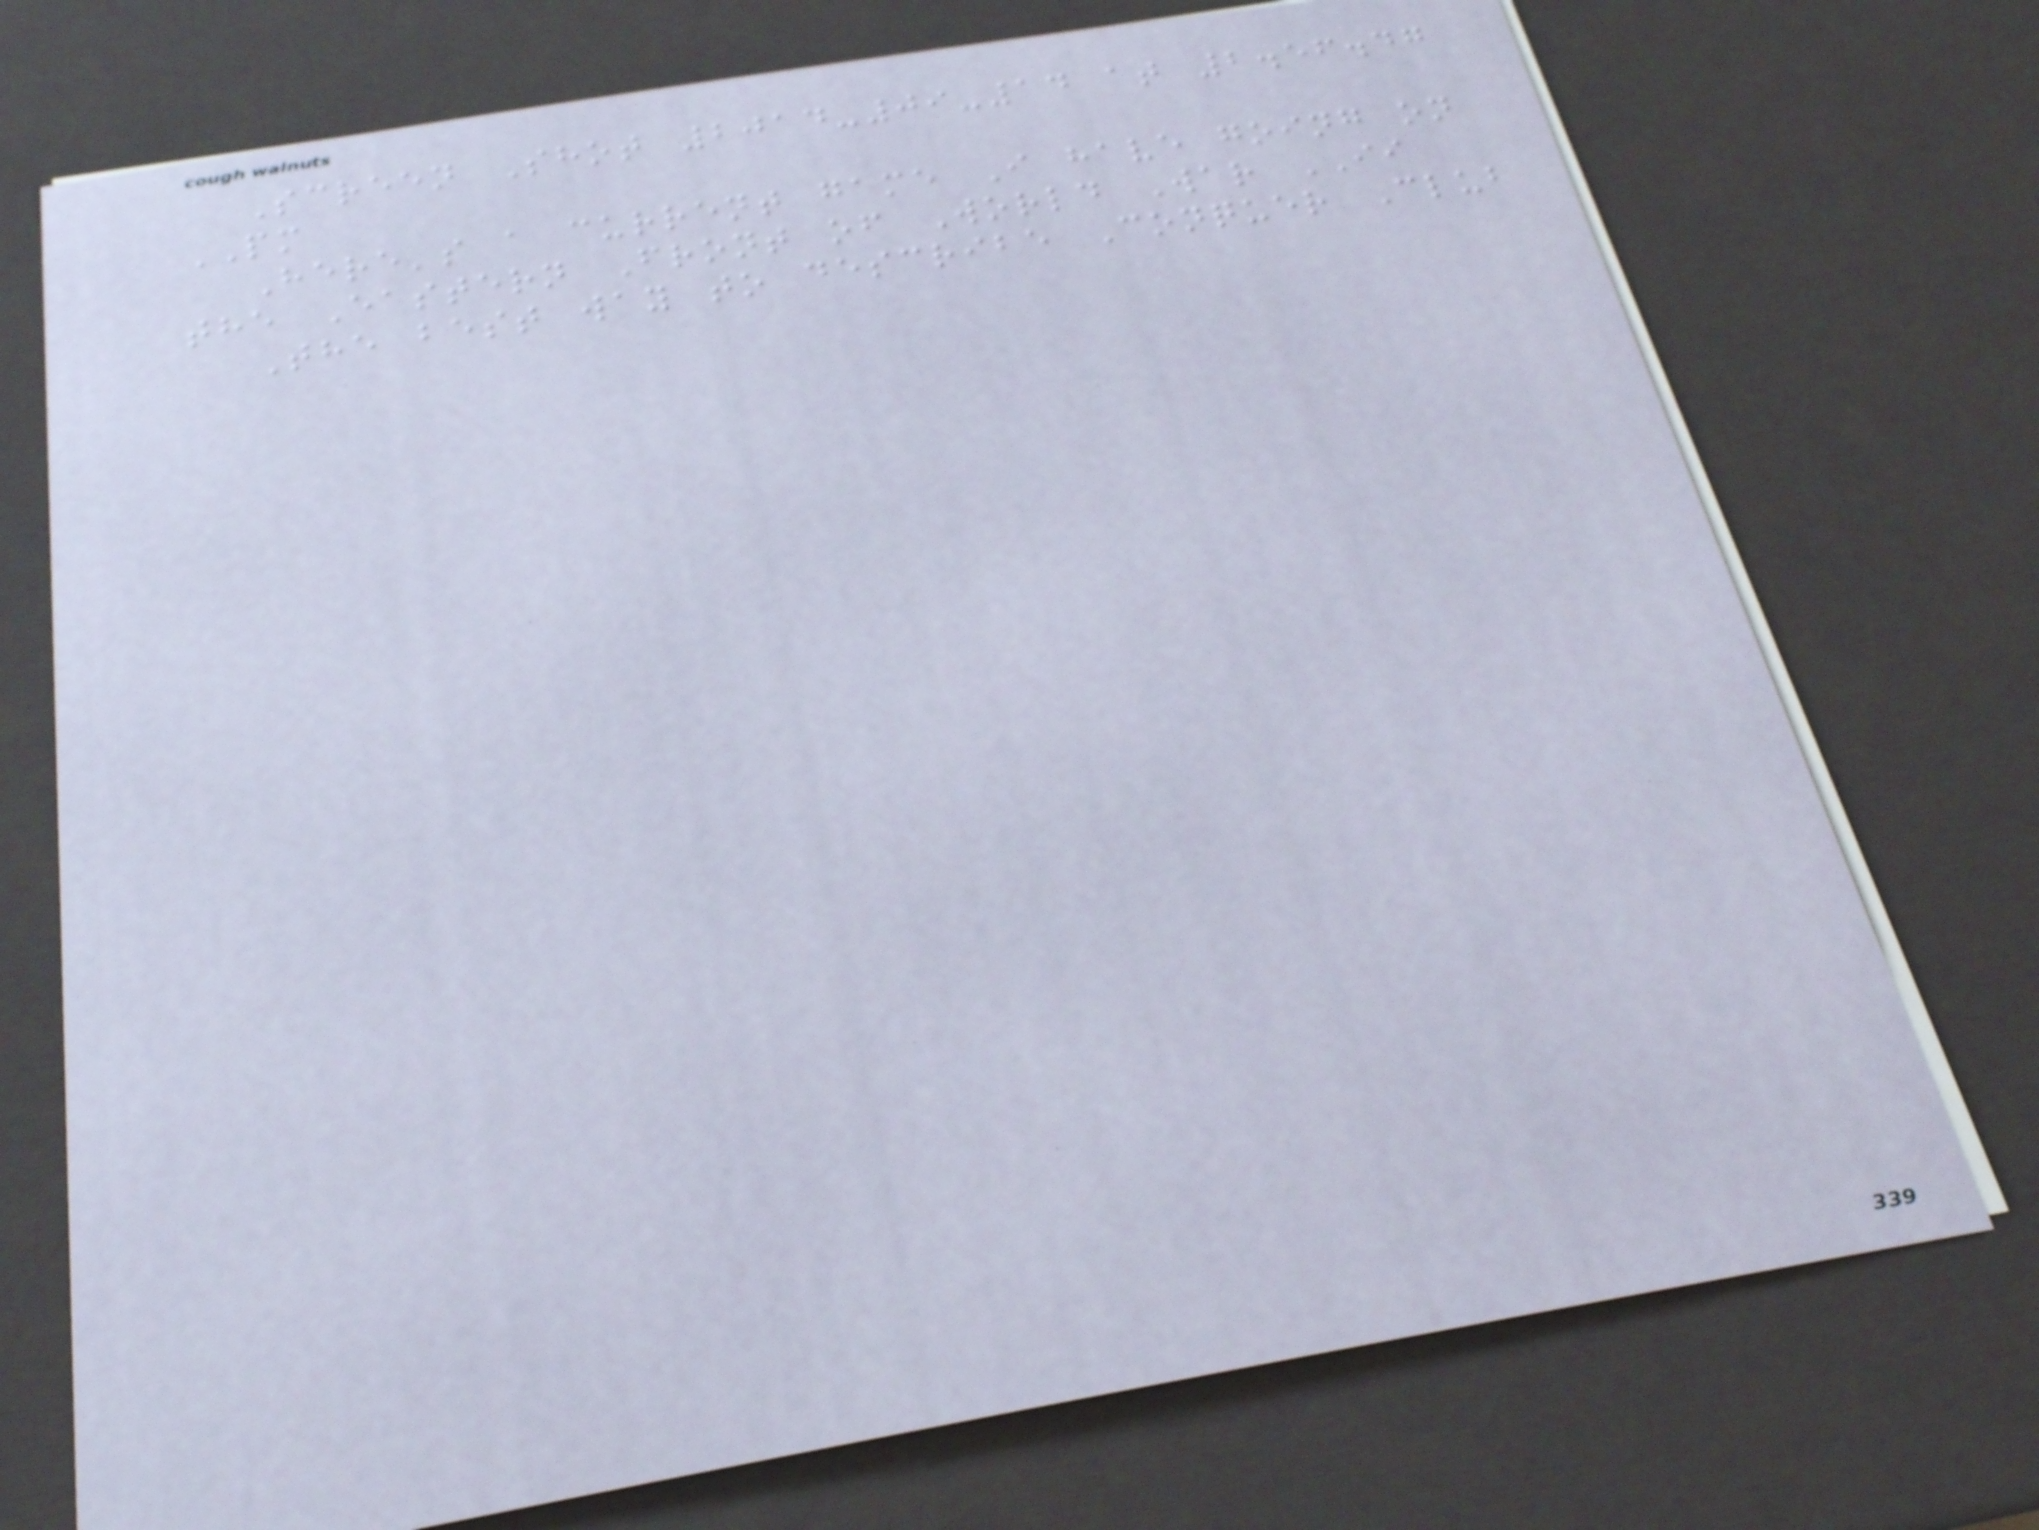Screen Shot 2014-09-14 at 2.56.47
PM
Here's a current game I have going on
the Eastern Front of World War II
The best way to describe Conquer Club
